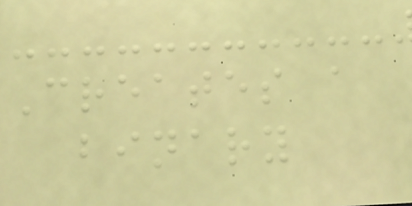Creates a
binary
